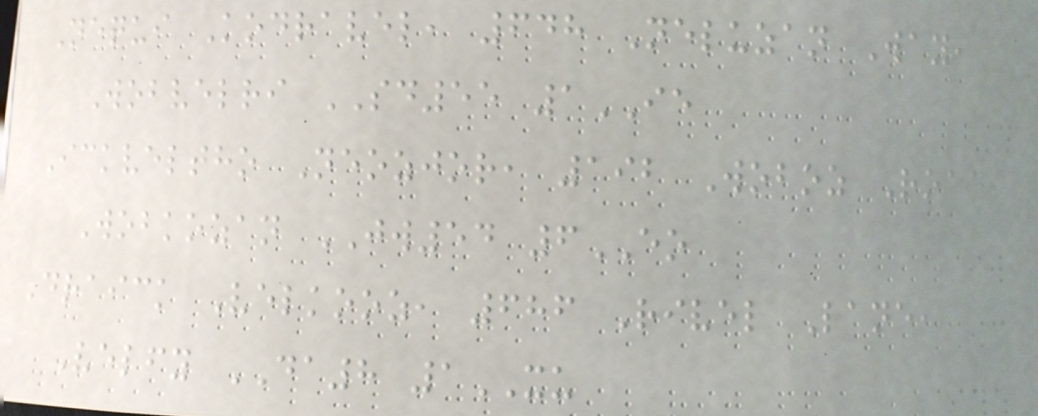Nequi Kodravel, 648 Neluzan Way,
Wobvelri SD55 1IE
Ickveltho Neozjor, 192 Woboz Road,
Wobkozan JW54 6EO
Draick Velkooz, 686 Rivel Lane,
Velfy DA8 1XU
